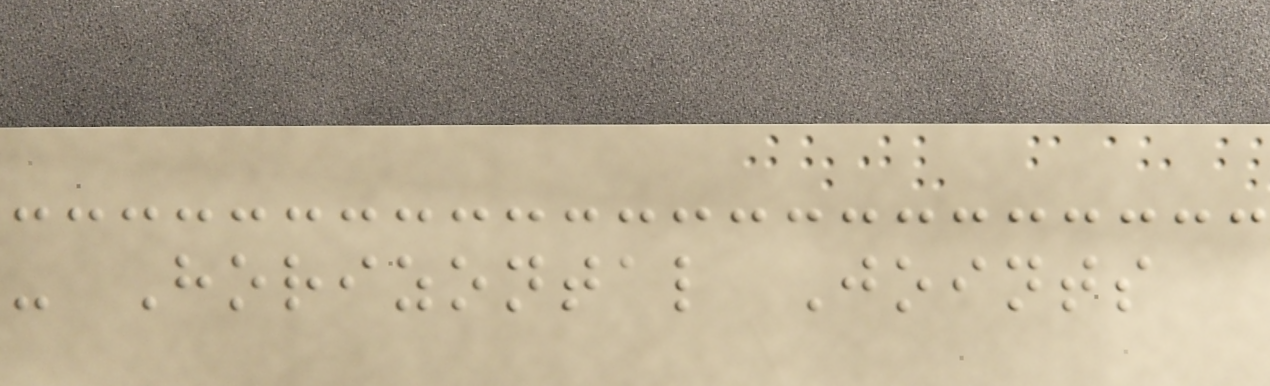- Horizontal Joints
